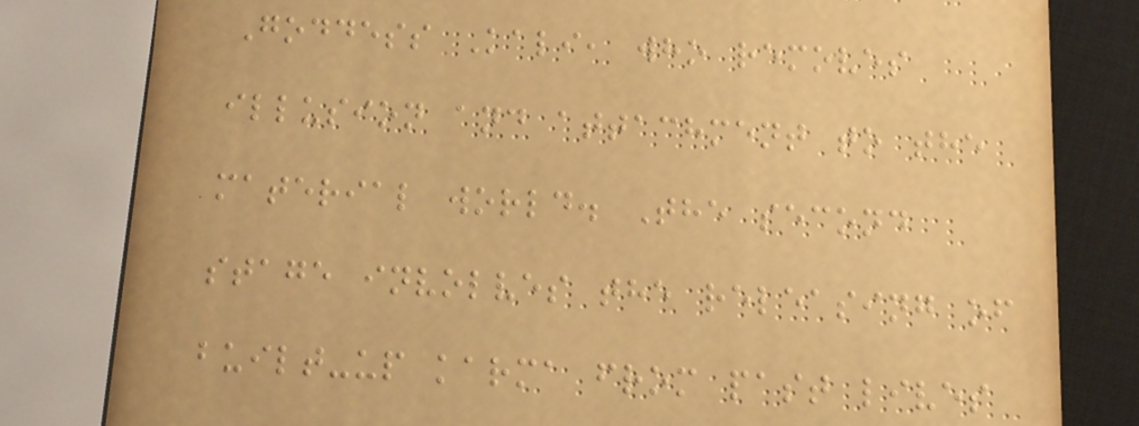Goddess Kali, who removes
illusion and attachment to the
material world. The second
stage involves the releasing of
built-up karma from past lives
